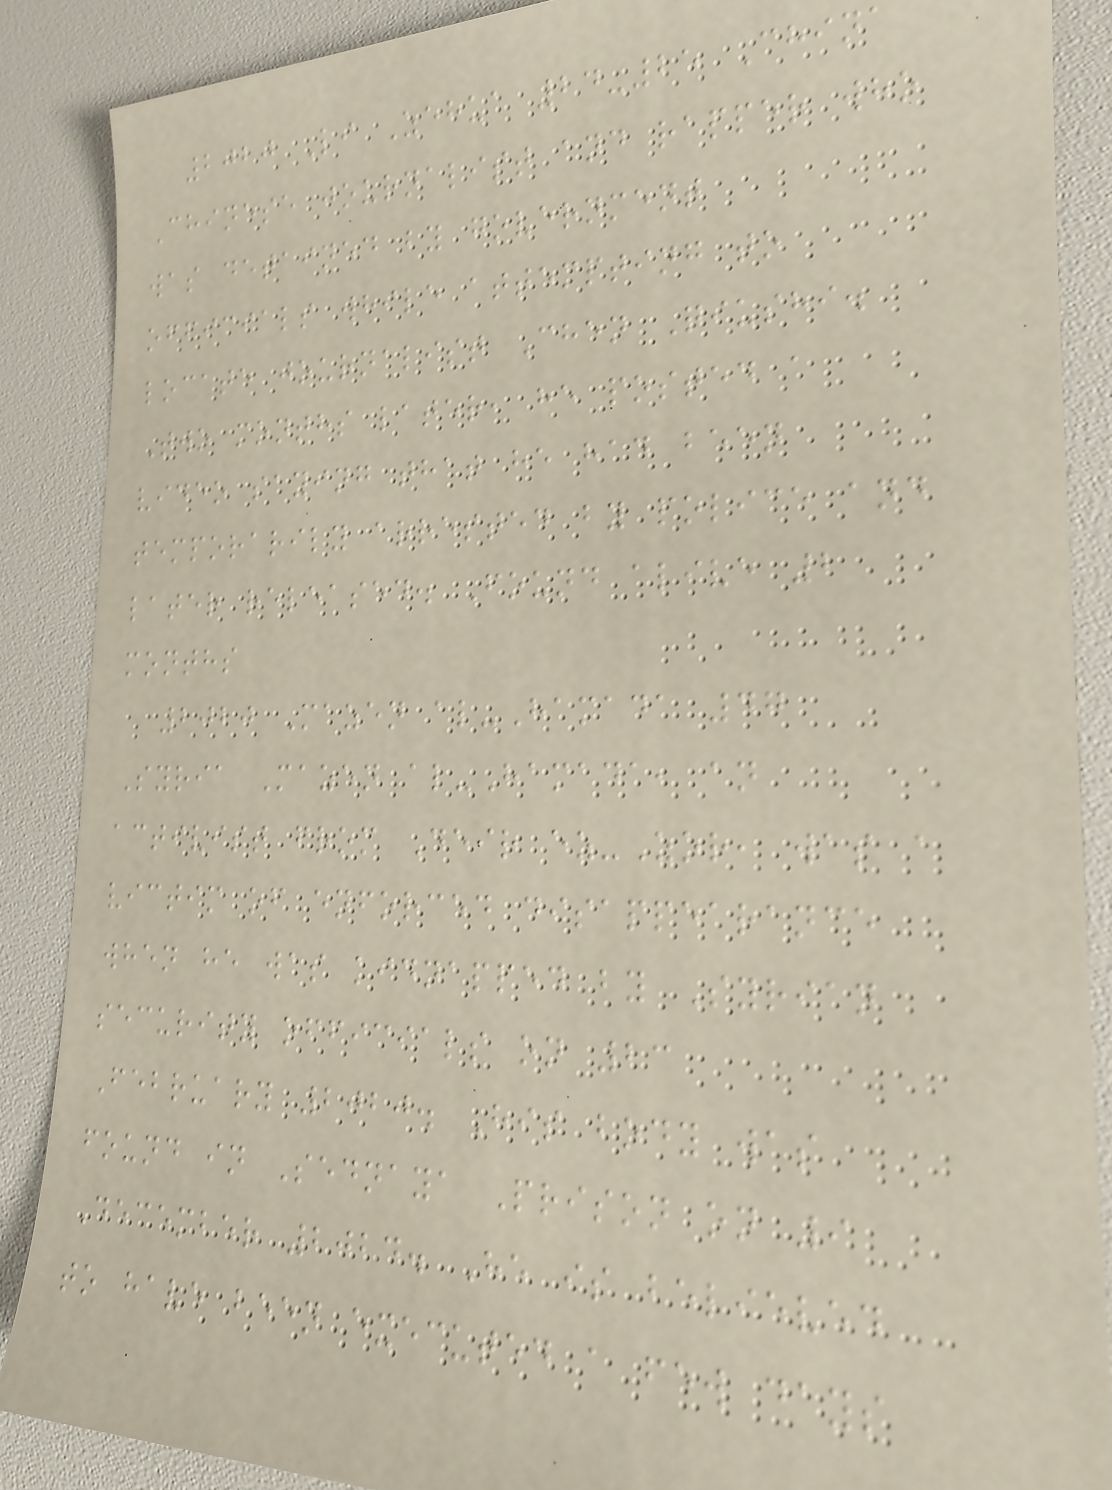2020 Li Zehua 24-25 China
Chinese journalist and rapper who
was detained by government
officials while attempting to
locate journalist Chen Qiushi.
Two months later, he posted a
video saying that he had been
temporarily arrested by police and
later released. Found alive 2
months
2020 Mazen al-Hamada 47
Syria Mazen al-Hamada, an
activist from Deir ez-Zor, was a
victim of enforced disappearance
when he was kidnapped by Syrian
security officials on 23
February 2020. His body was
found in Sednaya Prison on 9
December 2024. He is believed
to have been executed a few days
